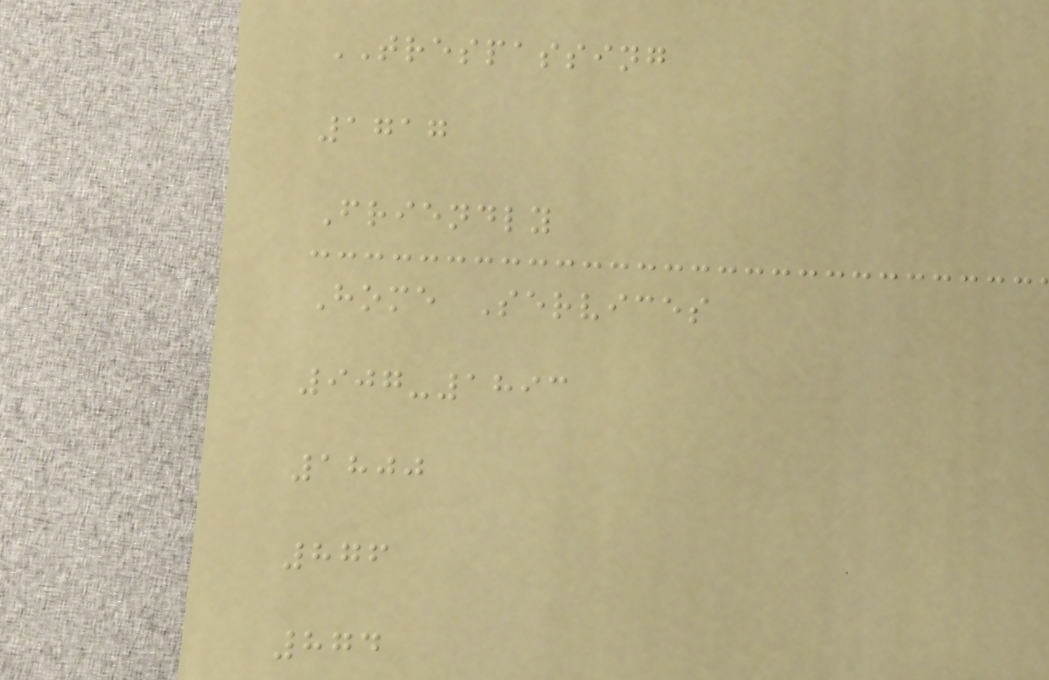TRESPASSING
1717
Friendly
Home Services
907-1893
1800
876
874
